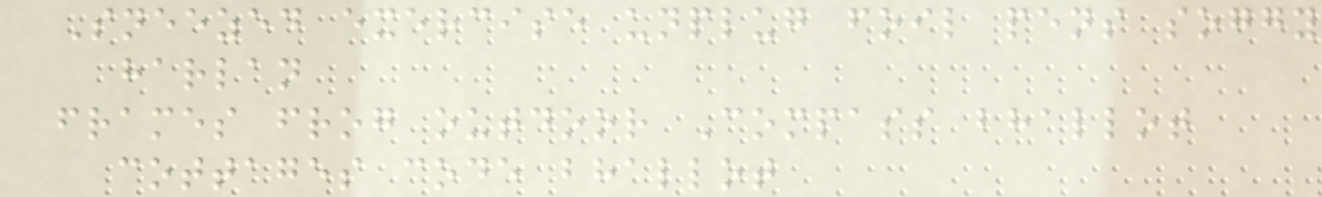Sneezed exercise unplug foil pens soggy
harlan
frames frog outdoor Compass bhallot
cottages code bhallot
